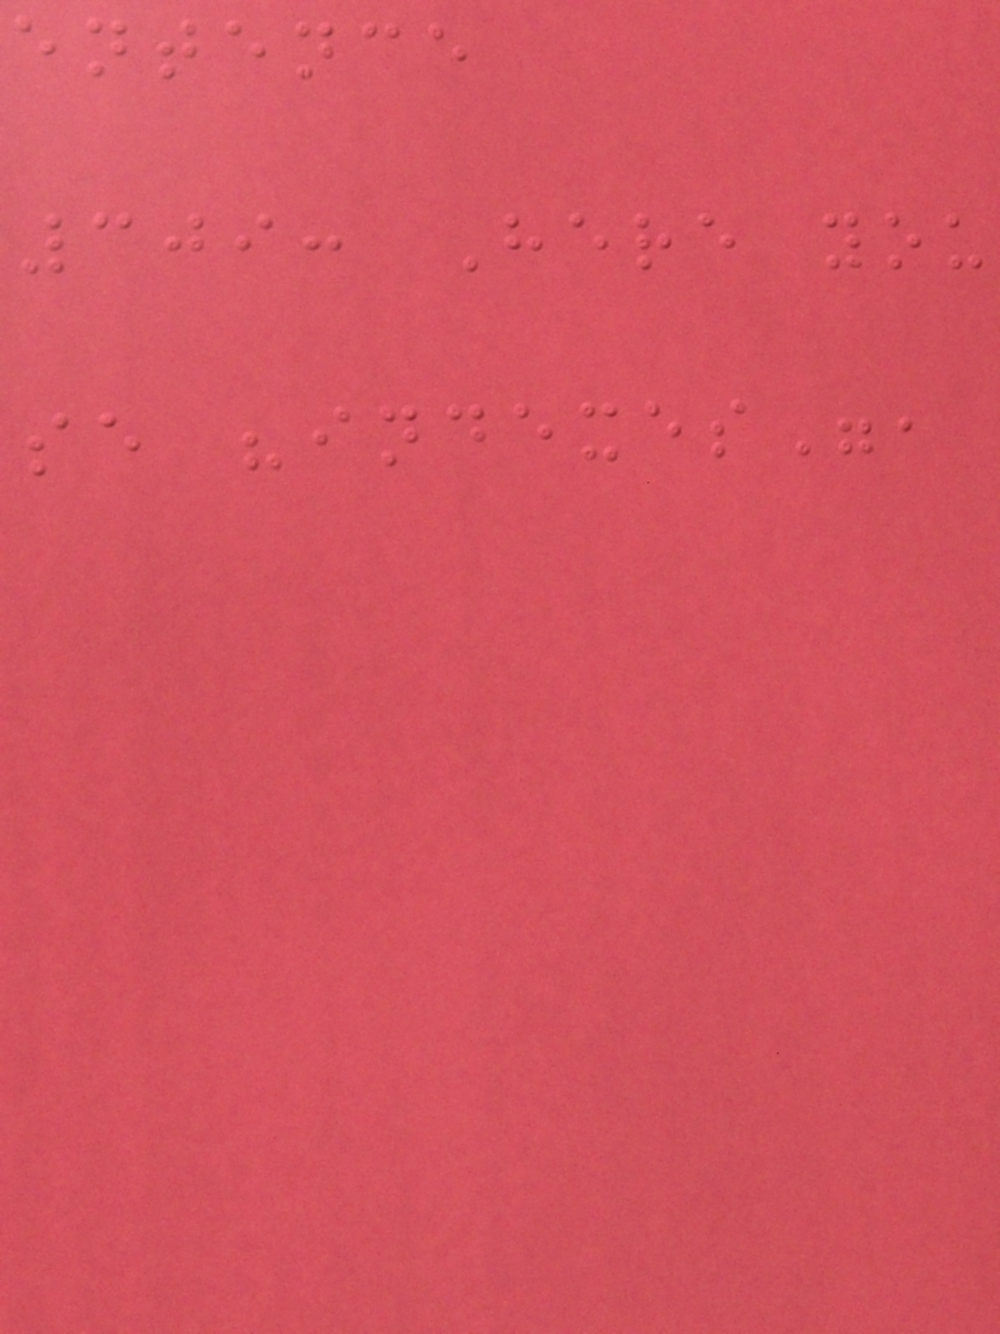entence
309: Here you
se "indexes",
